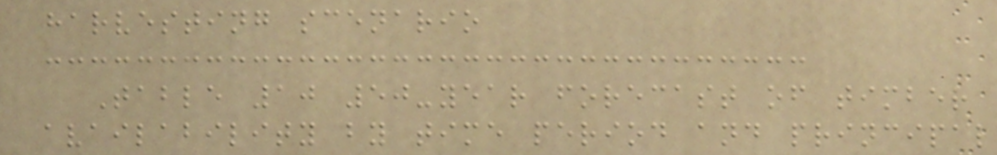harvesting scenario
Table 10 50-year forecast of timber
availability by time period and principal
